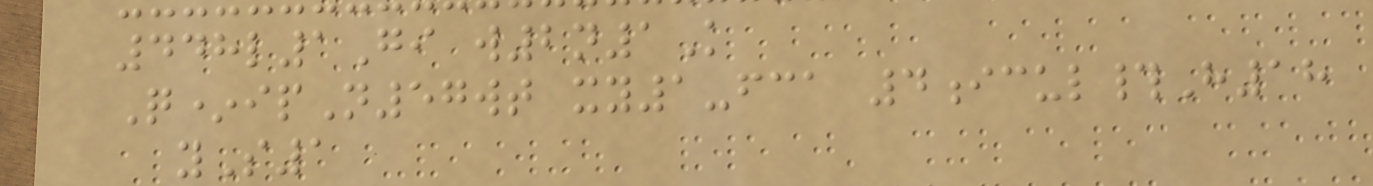448l1Gi w2n1K
Q*ipN57wt xy1-fca 4icul#H18
yS1
